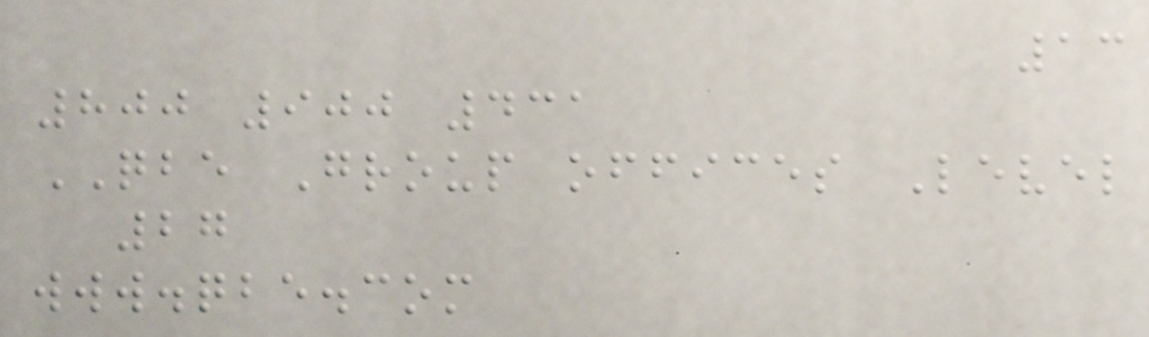13
800 900 431
QBE Group offices Level
27
www.qbe.com
